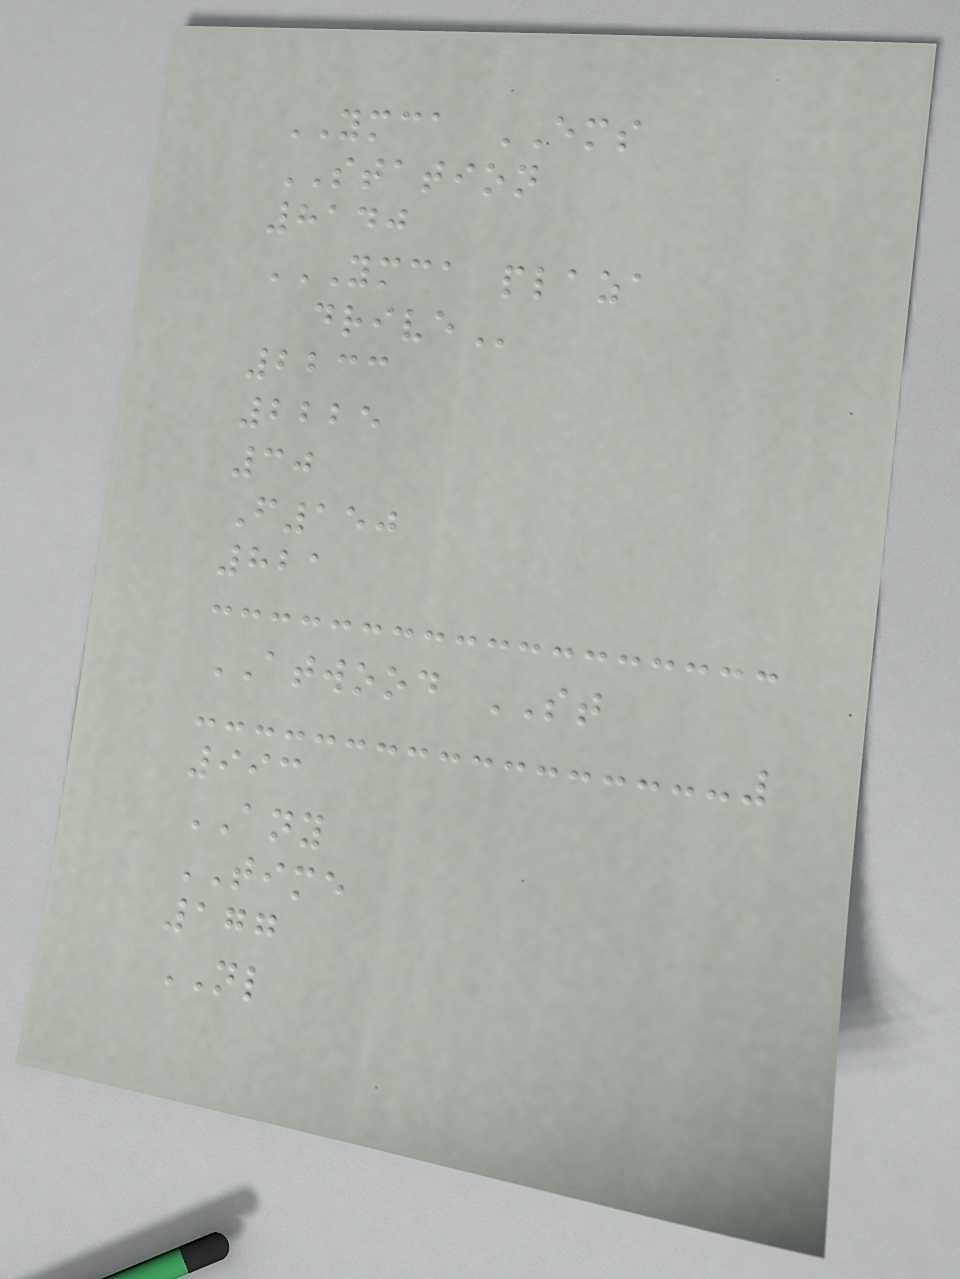YMCA EMS
STATION
8140
YMCA PLAZA
DRIVE
2233
2225
30
F150
821
ATWOOD ST
993
ANY
TIME
177
NL
